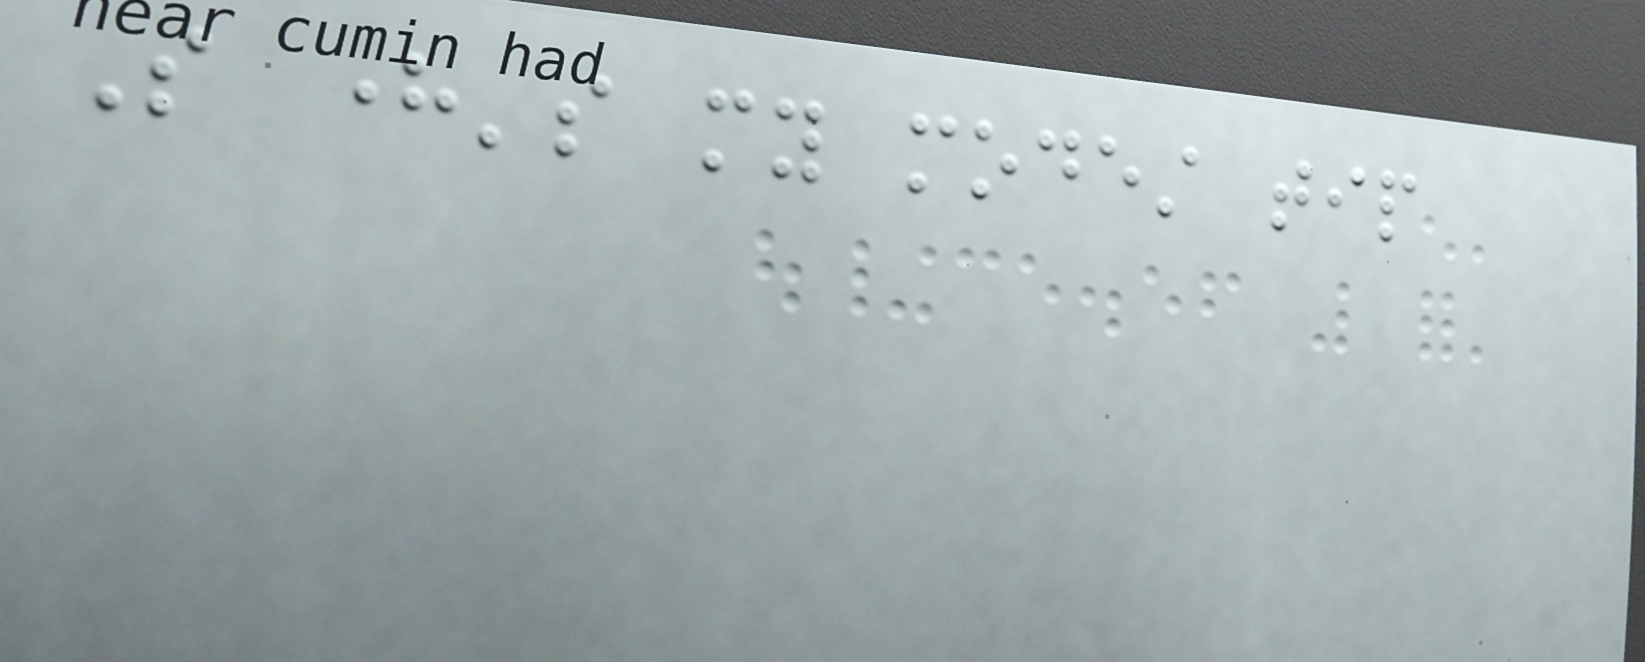So here's my modest tip
